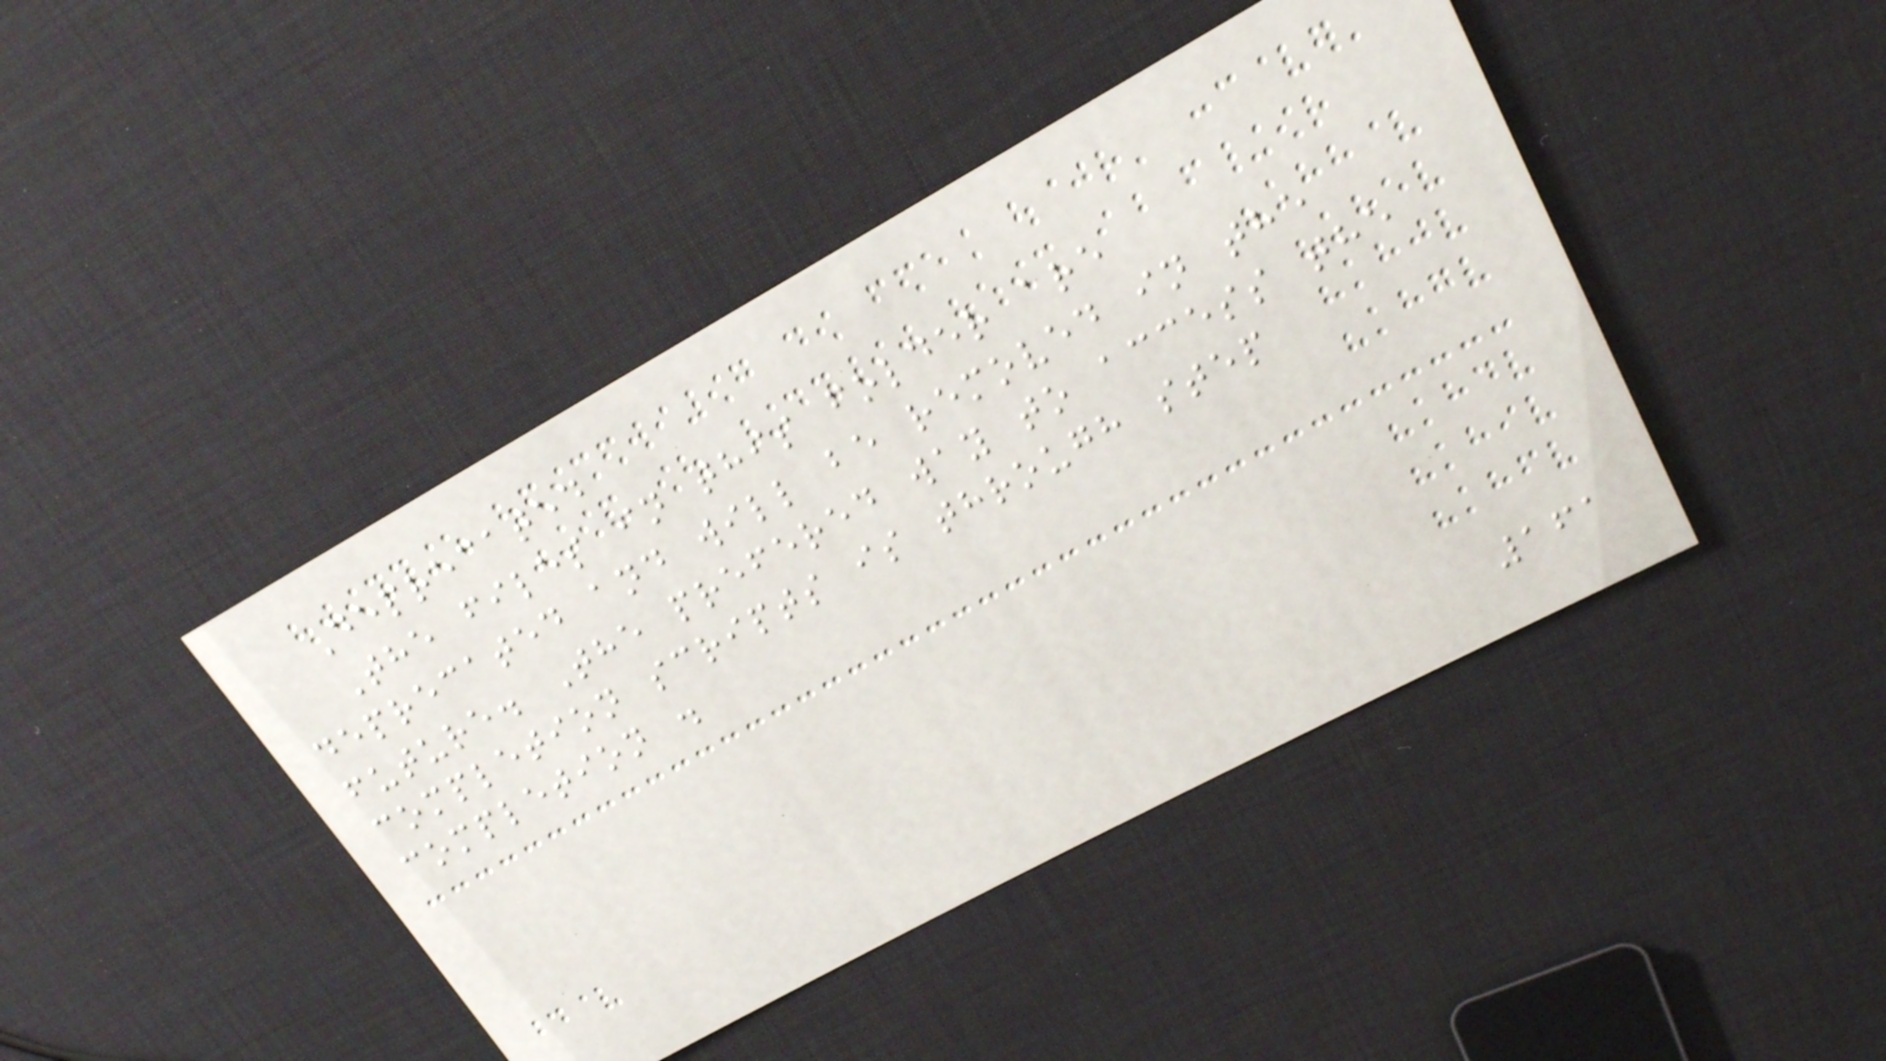Deprecated
The files in this folder are
deprecated and will be removed in the
future. The prefered way to access the
completion scripts is through step
completion .
161
